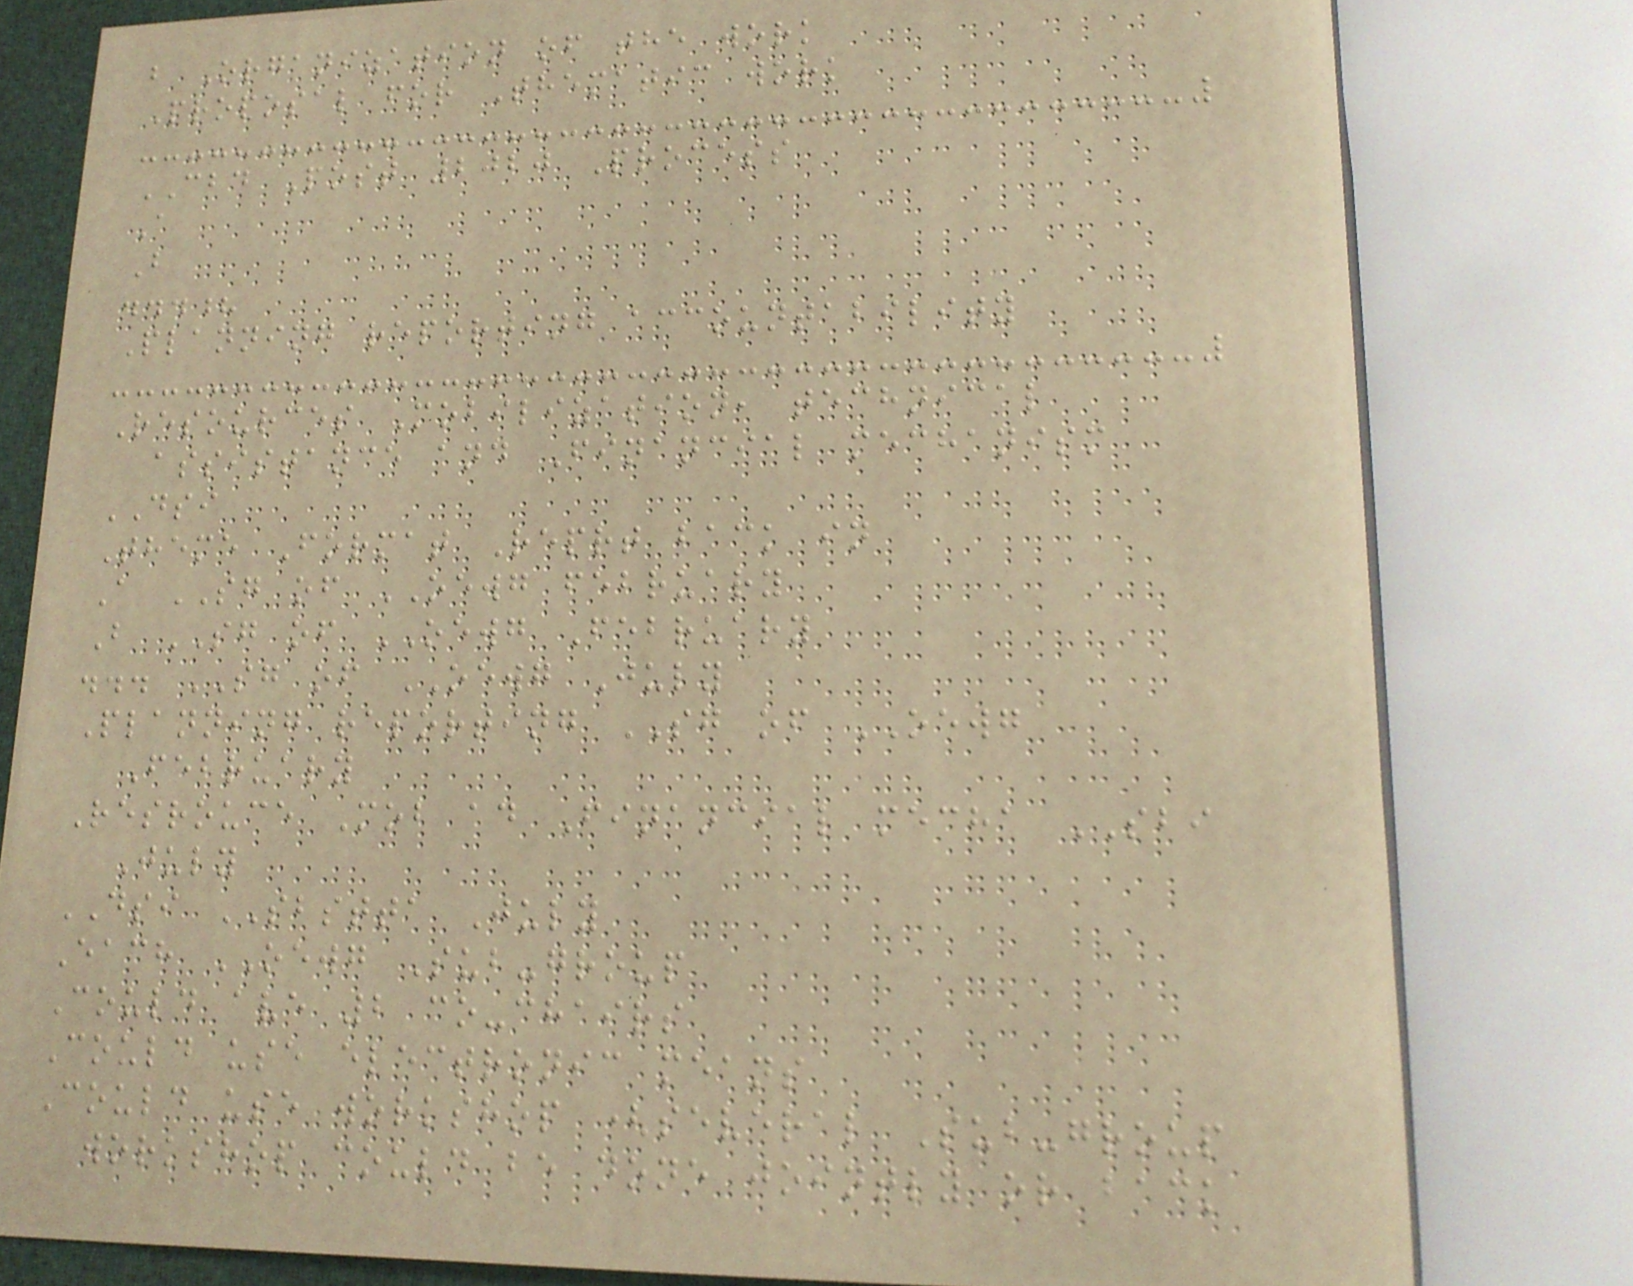b Organization of the work
Proposal for Thematic work
CBD Post 2020 Process
A
B
...?
Planning reporting accountability
Resources Mobilization, technical
assistance and Financial mechanism
DSI
Theme Format Reprt back in
A SG of OEWG february
B SG of OEWG February
... SG of OEWG July
Planning reporting SG of OEWG
February
Resrouce Mob ad Financial mecha SBI
July
DSI SBSTTA July
Each OEWG Sub-group
Could ave 2 co-chairs
Could use electronic means
Could use workshop (several Sub-group
workshop could be done jointly or back
